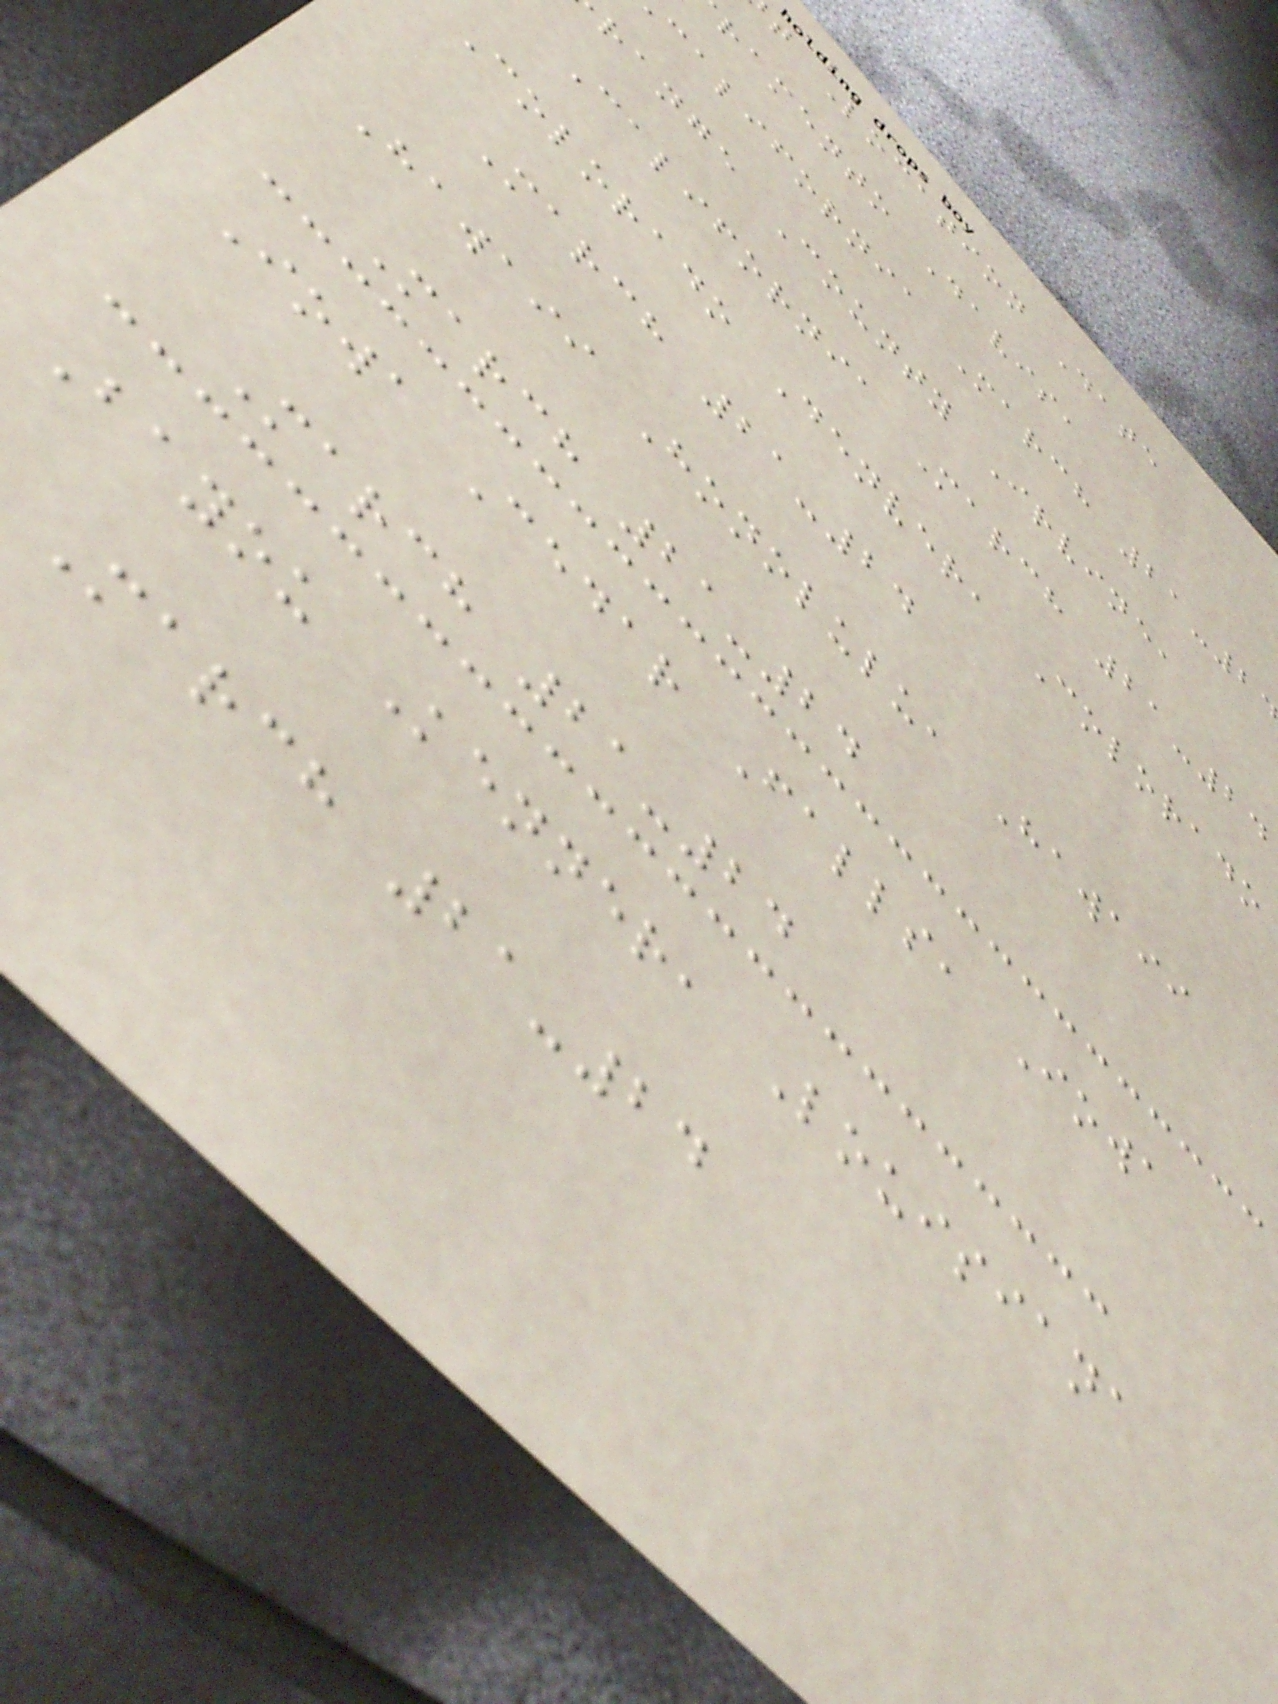t Location Date
ramento Davis,
california March 21-2
range County Irvine,
California March 21-24
Colorado Denver, Colorado
March 21-24
Hawaii Honolulu, Hawaii
March 21-24
Iowa Cedar Falls, Iowa
March 21-24
Bayou Kenner, Louisiana
March 21-24
